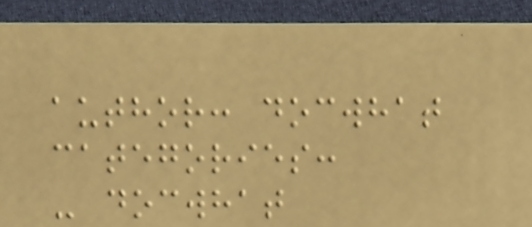author: docwhat
categories:
- docwhat
